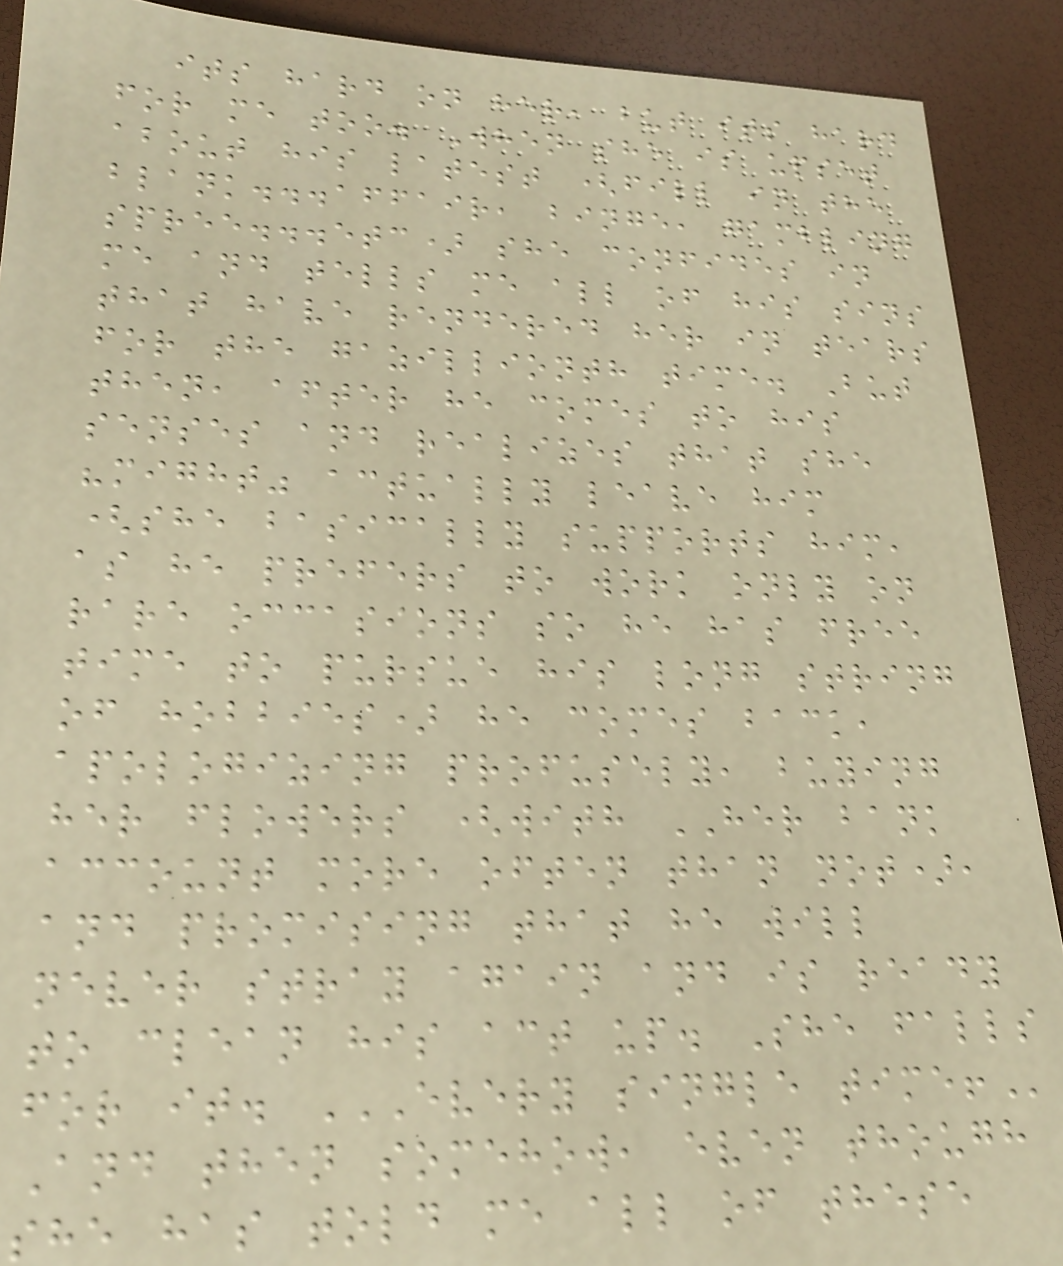its hard on her, but its hard
for me too. When she is upset
about his latest (fill in the
blank...affair, binge, gambling
spree...etc) she confides in
me and tells me all of his sins
that have rendered her in tears
for the gazillionth time. But
then, after he comes to his
senses and realizes that she
"might" actually leave him
(she basically supports him,
as he prefers to work only on
rare occasions so he has free
time to pursue his long string
of hobbies) he comes back,
apologizing profusely, buying
her flowers (with HER bank
account more often than not),
and promising that he will
never stray again and is ready
to clean his act up. She falls
for it. EVERY SINGLE TIME!
And then somehow, even though
she has told me all of these
